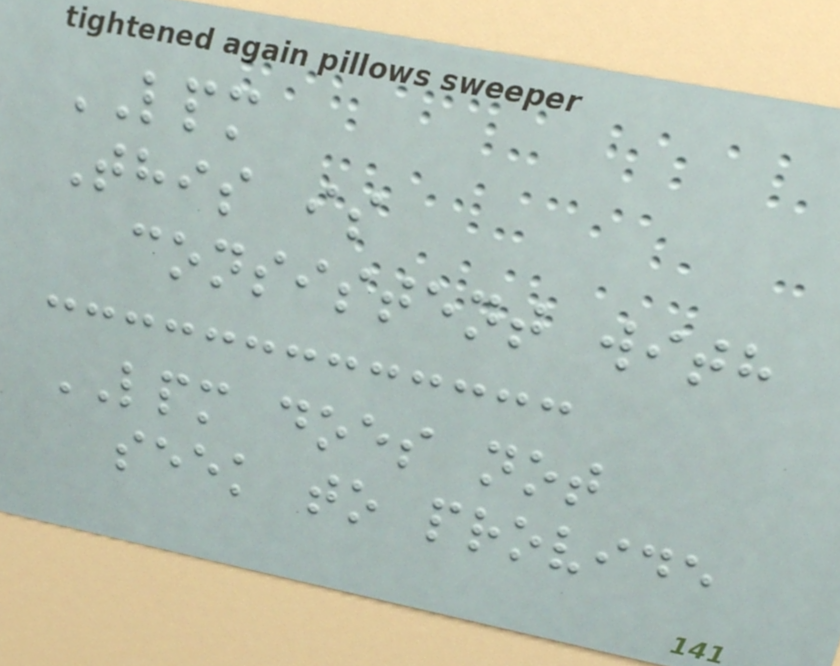LPM
This is
consistent with
LPM does not
seek to provide
